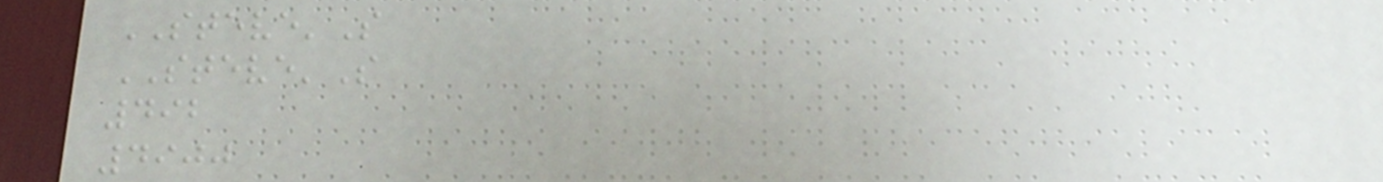STEVE'S
STEVE'S
492
4900
